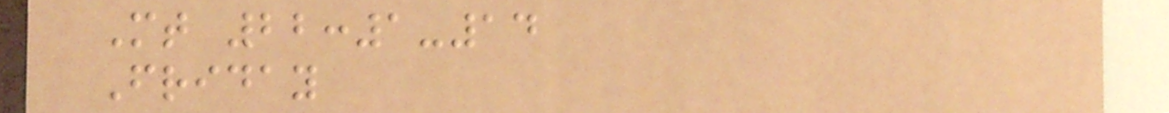Mt 22:1-14
Friday
